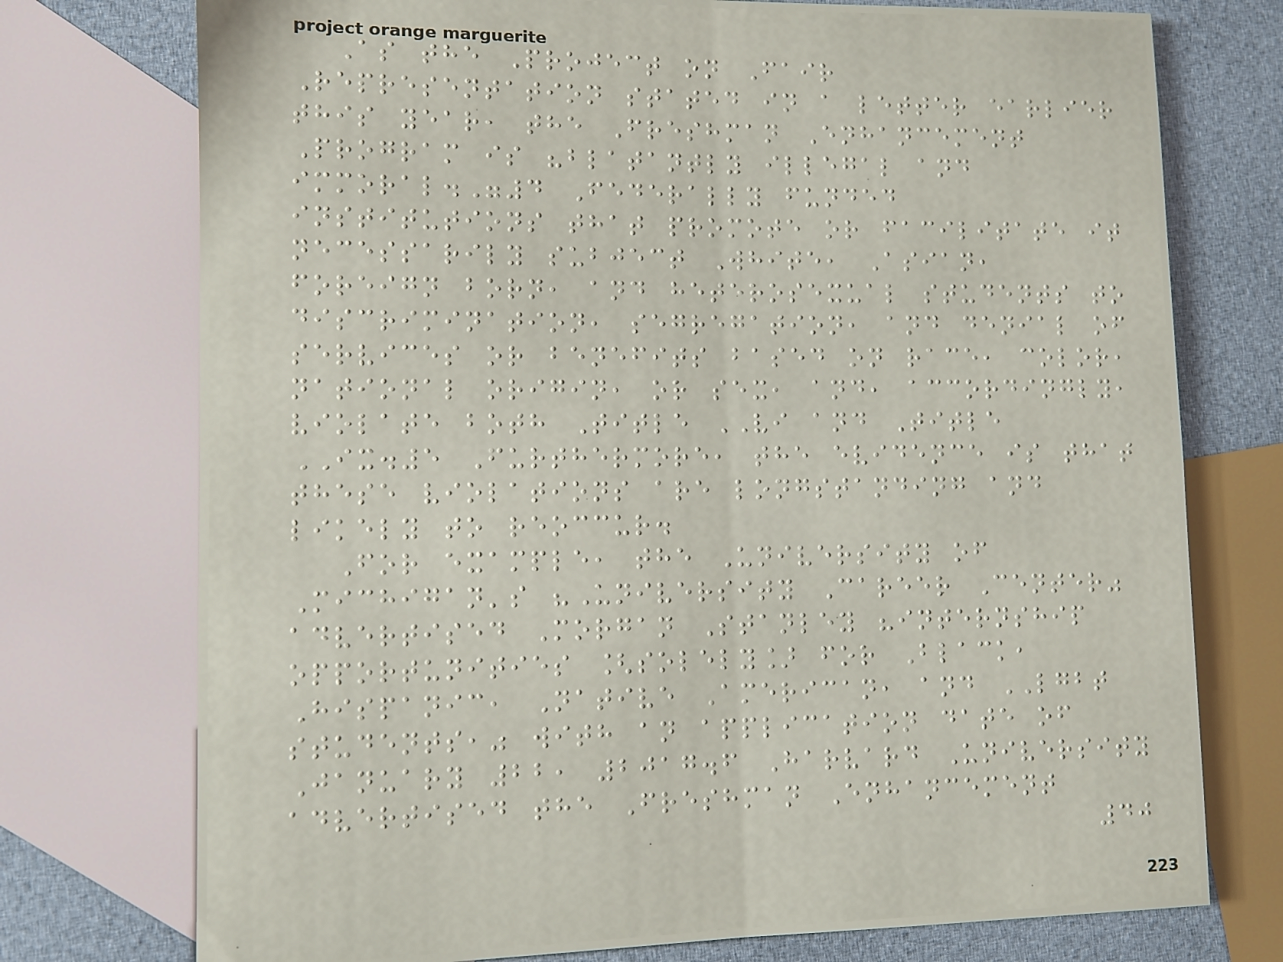As the Project on Fair
Representation stated in a letter earlier
this year, the Freshman Enhancement
Program is "blatantly illegal and
immoral."4 Federally funded
institutions that promote or facilitate it
necessarily subject White, Asian,
foreign born, and heterosexual students to
discrimination, segregation, and denial of
services or benefits based on race, color,
national origin, or sex, and, accordingly,
violate both Title VI and Title
IX.5 Furthermore, the evidence is that
these violations are longstanding and
likely to reoccur.
For example, the University of
Michigan's "University Career Center"
advertised Morgan Stanley "internship
opportunities [solely] for Black,
Hispanic, Native American, and LGBT
students," with an application date of
January 22, 2017.6 Harvard University
advertised the Freshman Enhancement
40
